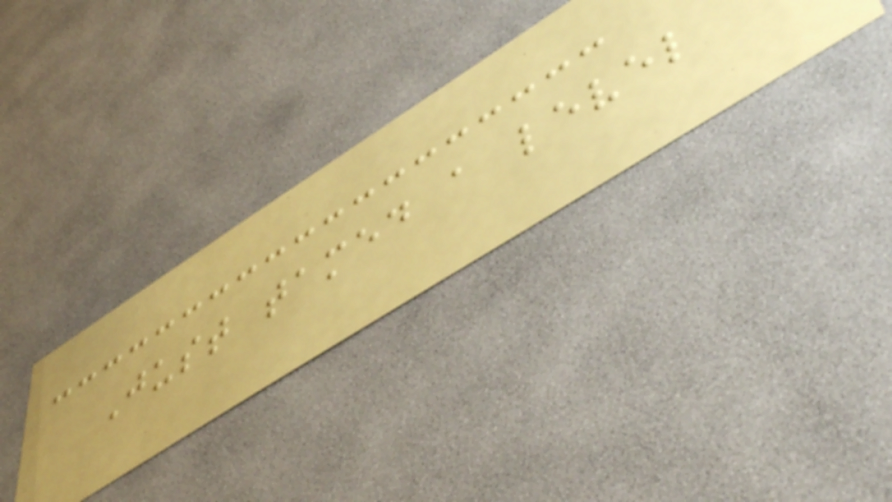Just tamed a level
